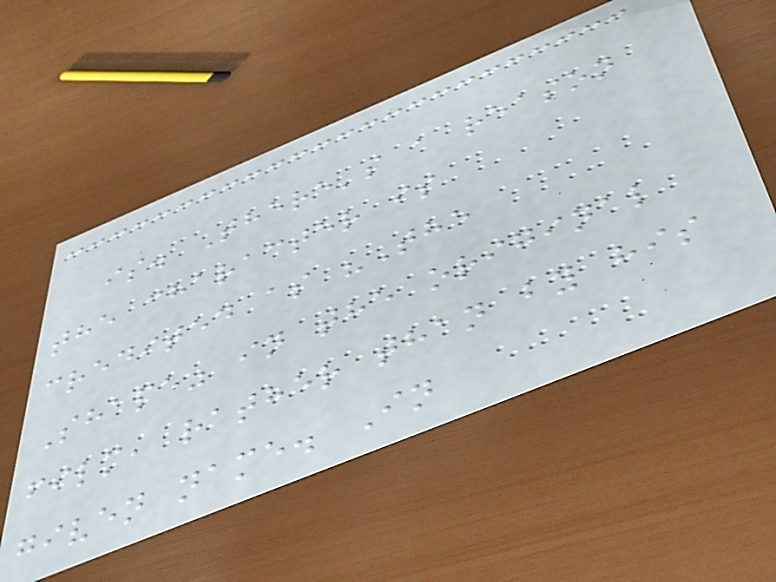is. There's a reason
the character is
credited as "The
Shape" in the original
film, rather than by his
given name. In
